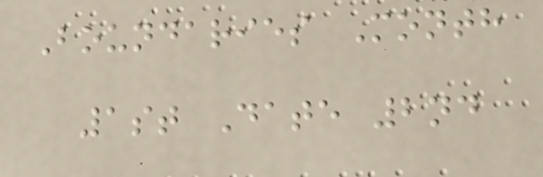Boundaries Month
1st Date 2nd
